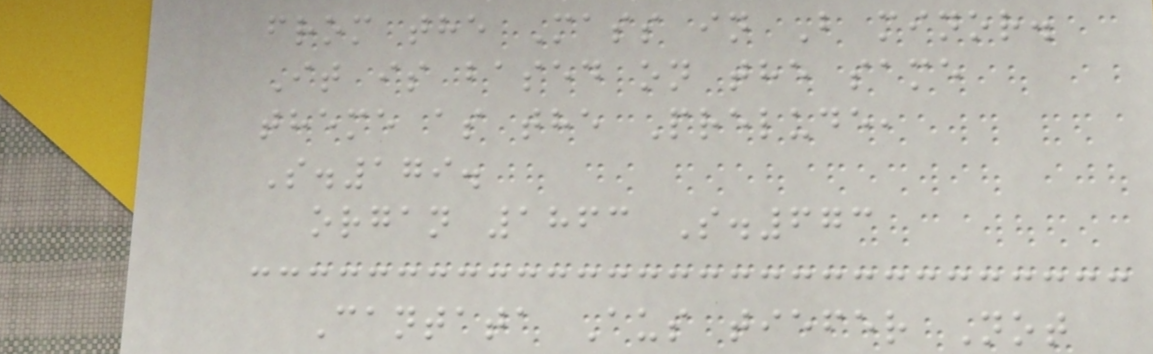from the Mass in B minor.
It is based on the same
theme as the Prelude,
S.179.
organ 1863 S.673
Cantata Aus tiefer Not
